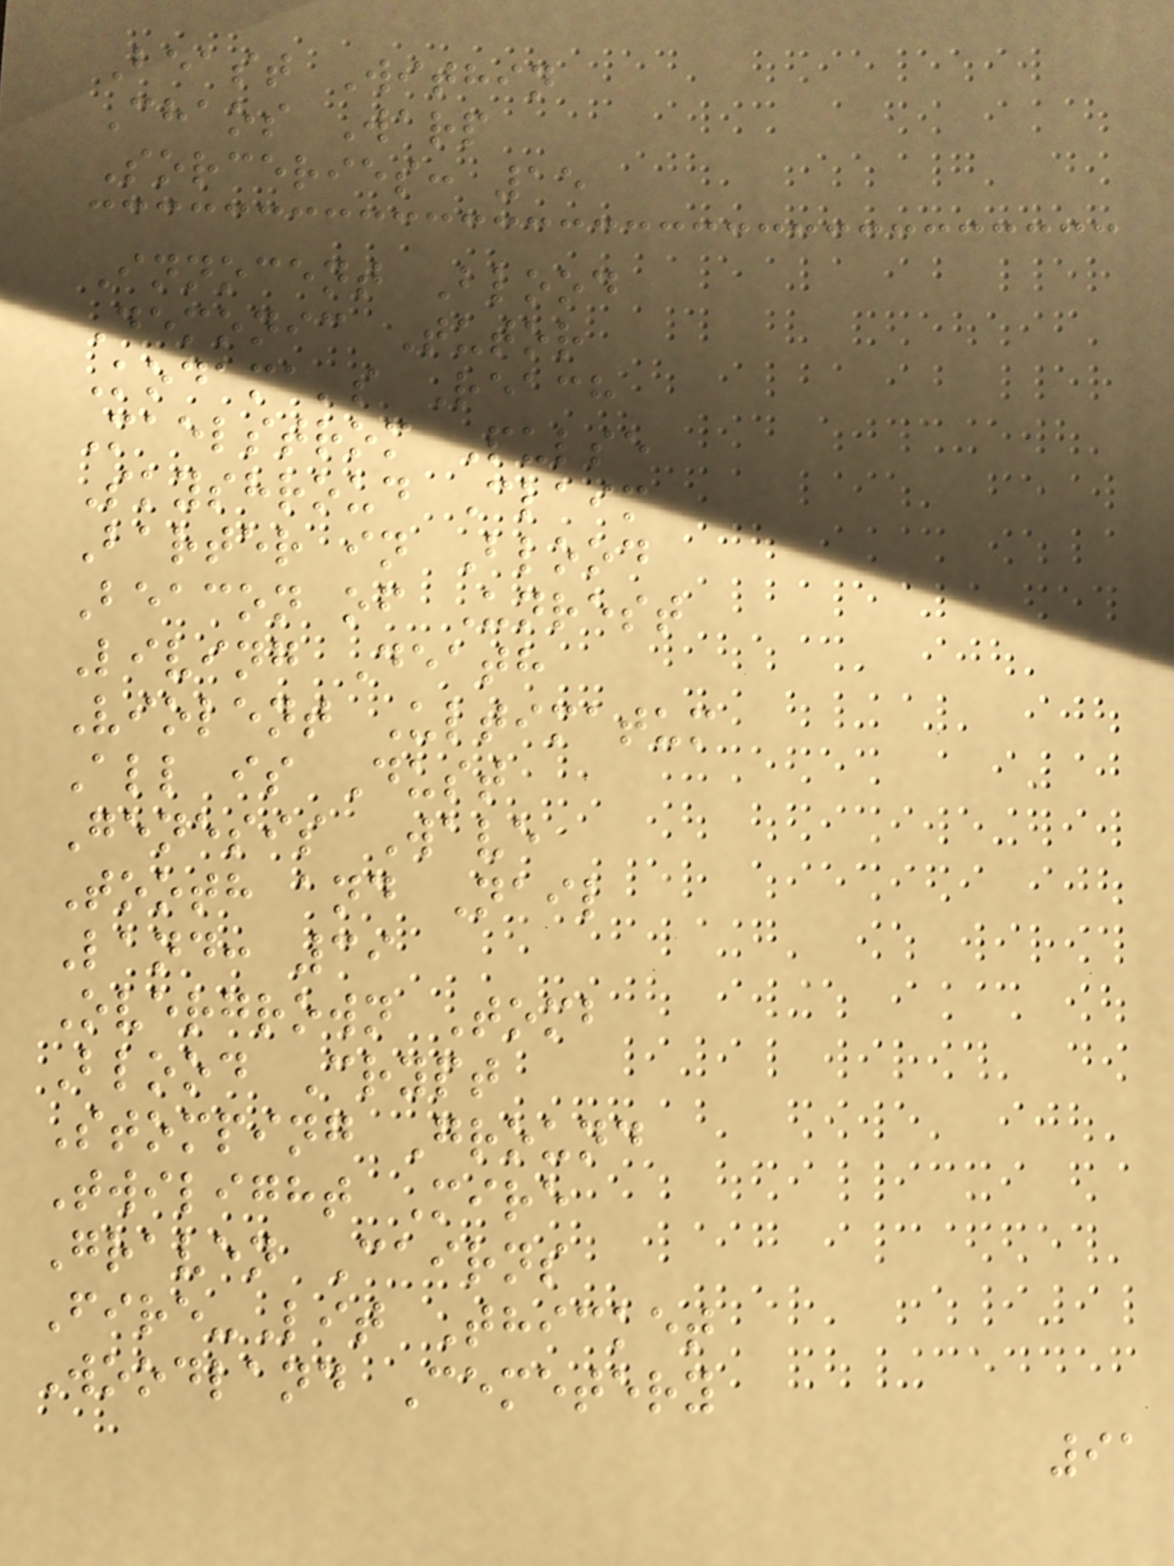Beast Within
Chaos Warp
Sorceries: 15
Innocent Blood
Demonic Tutor
Kodama's Reach
Maelstrom Pulse
Skyshroud Claim
Barter in Blood
Beacon of Unrest
Living Death
Violent Ultimatum
All is Dust
Genesis Wave
Tooth and Nail
Land: 39
Overgrown Tomb
Blood Crypt
Stomping Ground
Twilight Mire
Graven Cairns
Fire-Lit Thicket
Woodland Cemetery
91
